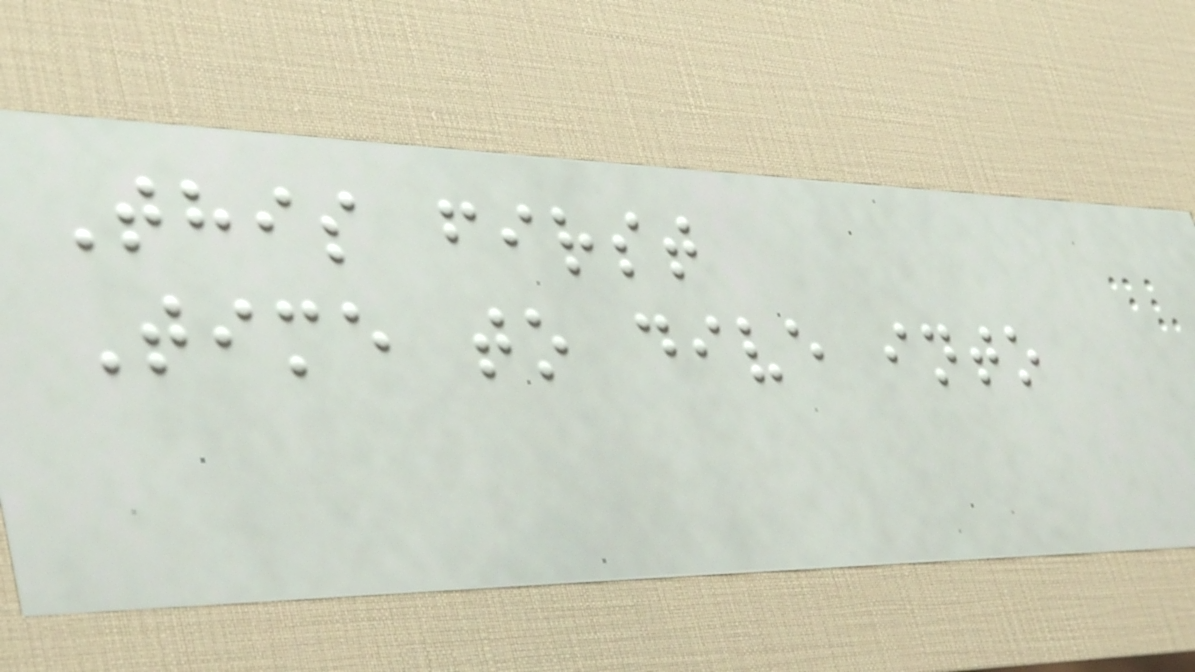This first
Time to dive into
